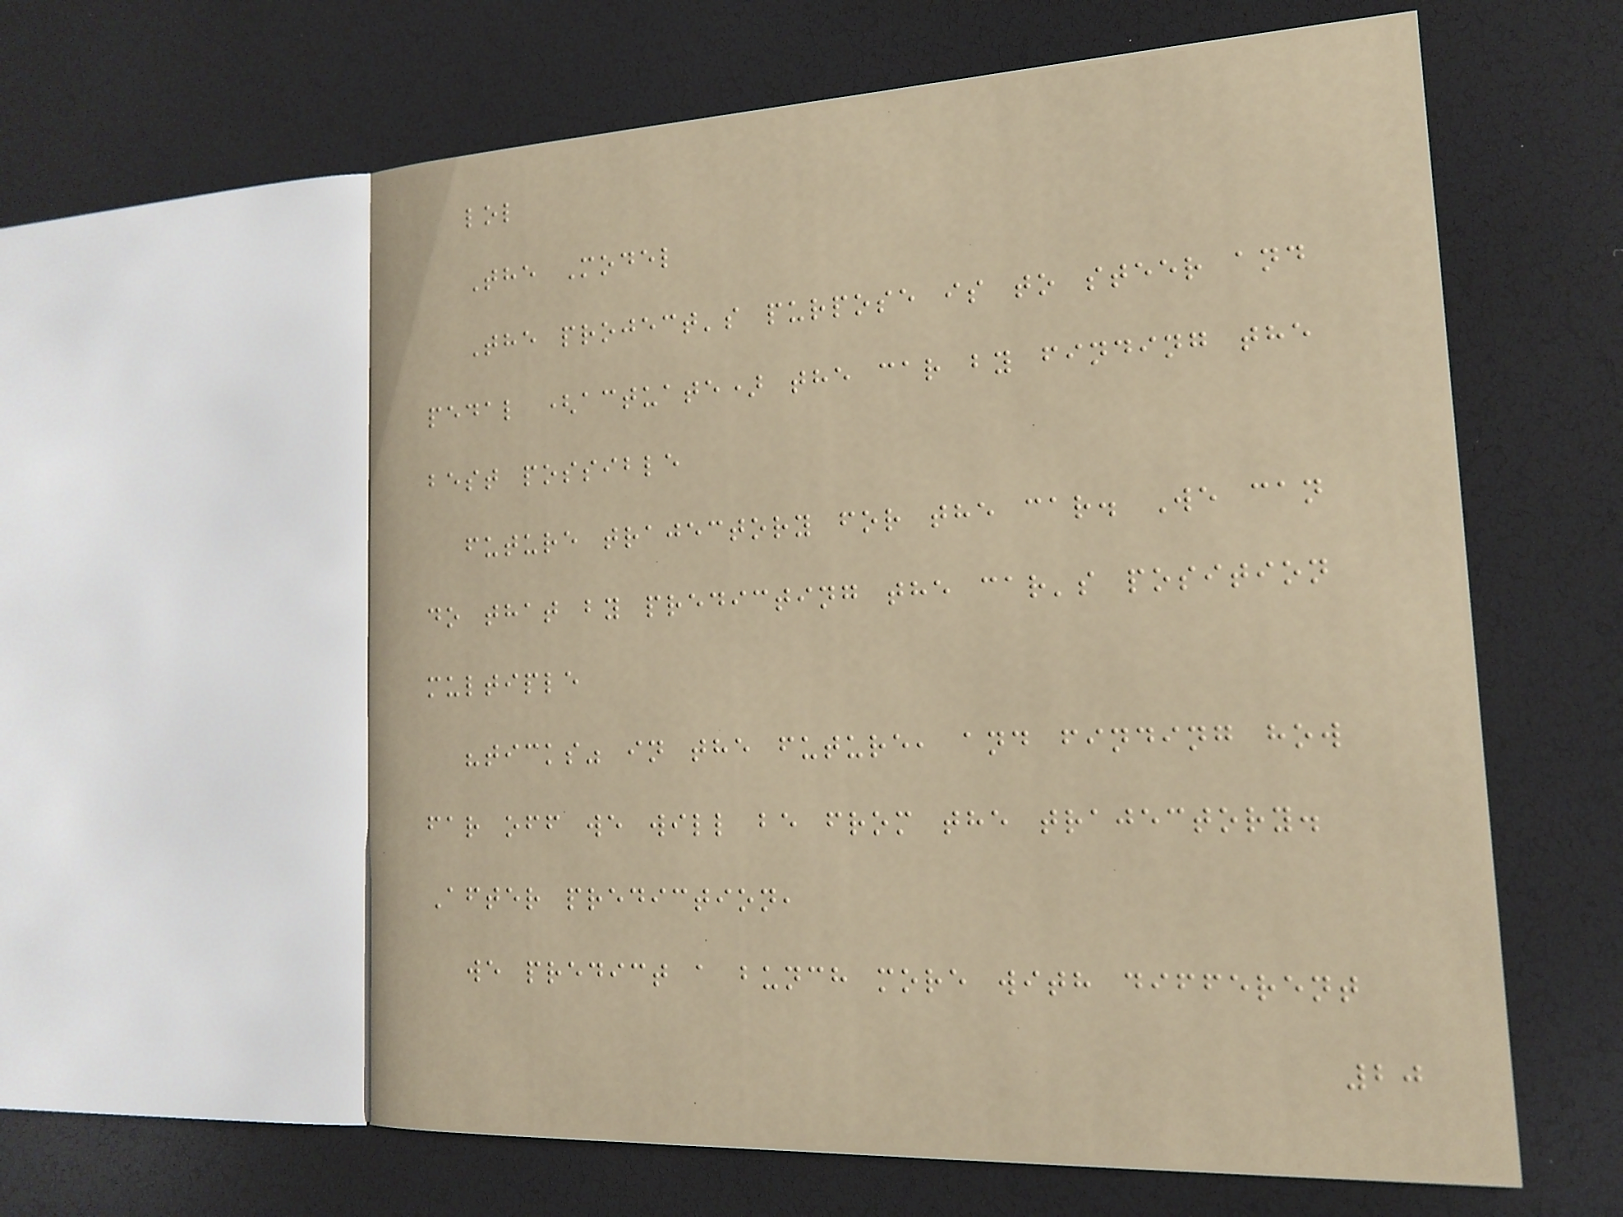lol
The Model
The project's purpose is to steer and
pedal (actuate) the car by finding the
best possible
future trajectory for the car. We can
do that by predicting the car's position
multiple
"ticks" in the future, and finding how
far off we will be from the trajectory.
After prediction,
we predict a bunch more with different
20
